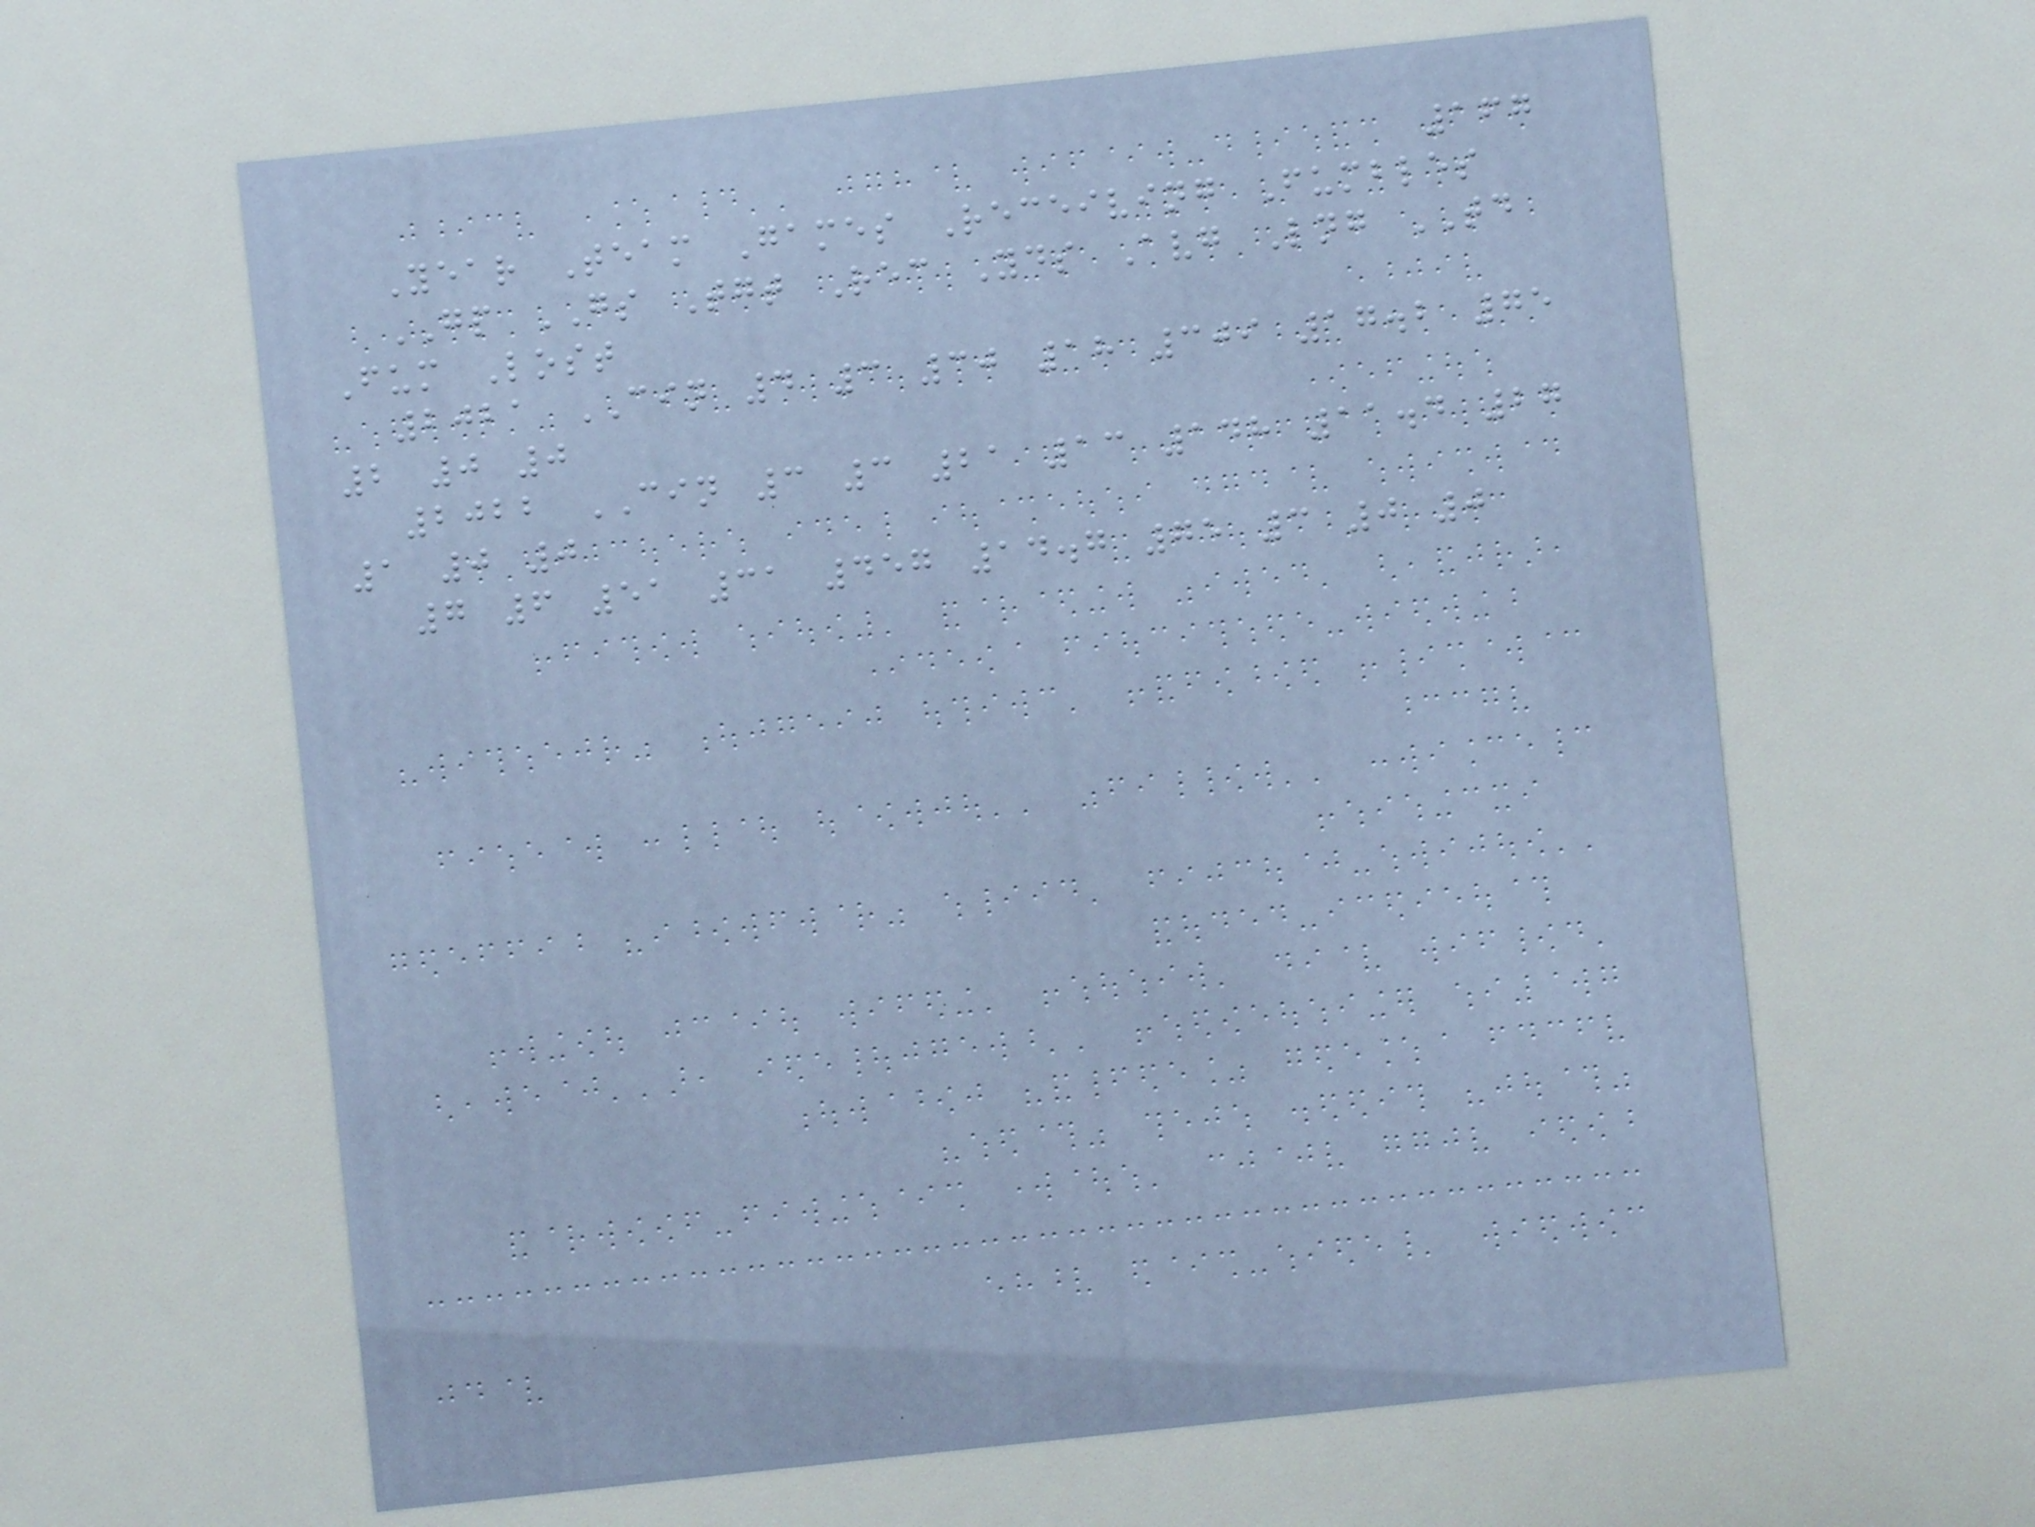167
Year Team Games Receiving Fumbles
GP GS Tgt Rec Yds Avg Lng TD
Fum Lost
2021 CIN 4 3 30 18 309 17.2 75
2 0 0
2022 CIN 3 3 21 13 148 11.4 27
1 0 0
7 6 51 31 457 14.7 75 3 0 0
